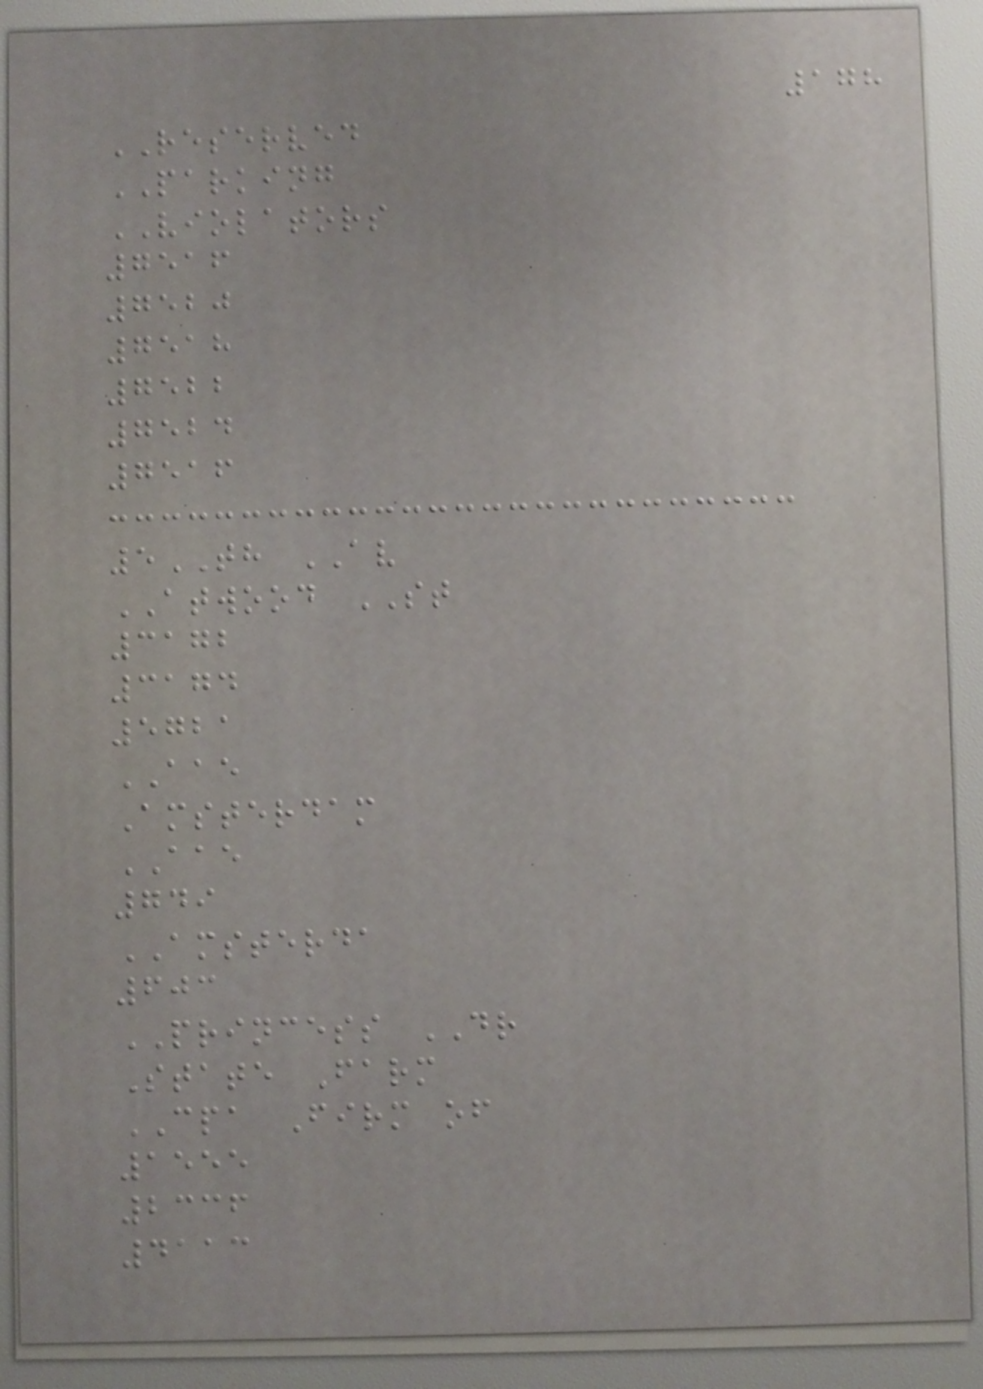178
RESERVED
PARKING
VIOLATORS
7516
7520
7518
7522
7524
7516
5TH AV
ATWOOD ST
3172
3174
5721
AAE
Amsterdam
AAE
749
AMSTERDA
603
PRINCESS DR
State Farm
CPA Firm of
1555
2336
4113
